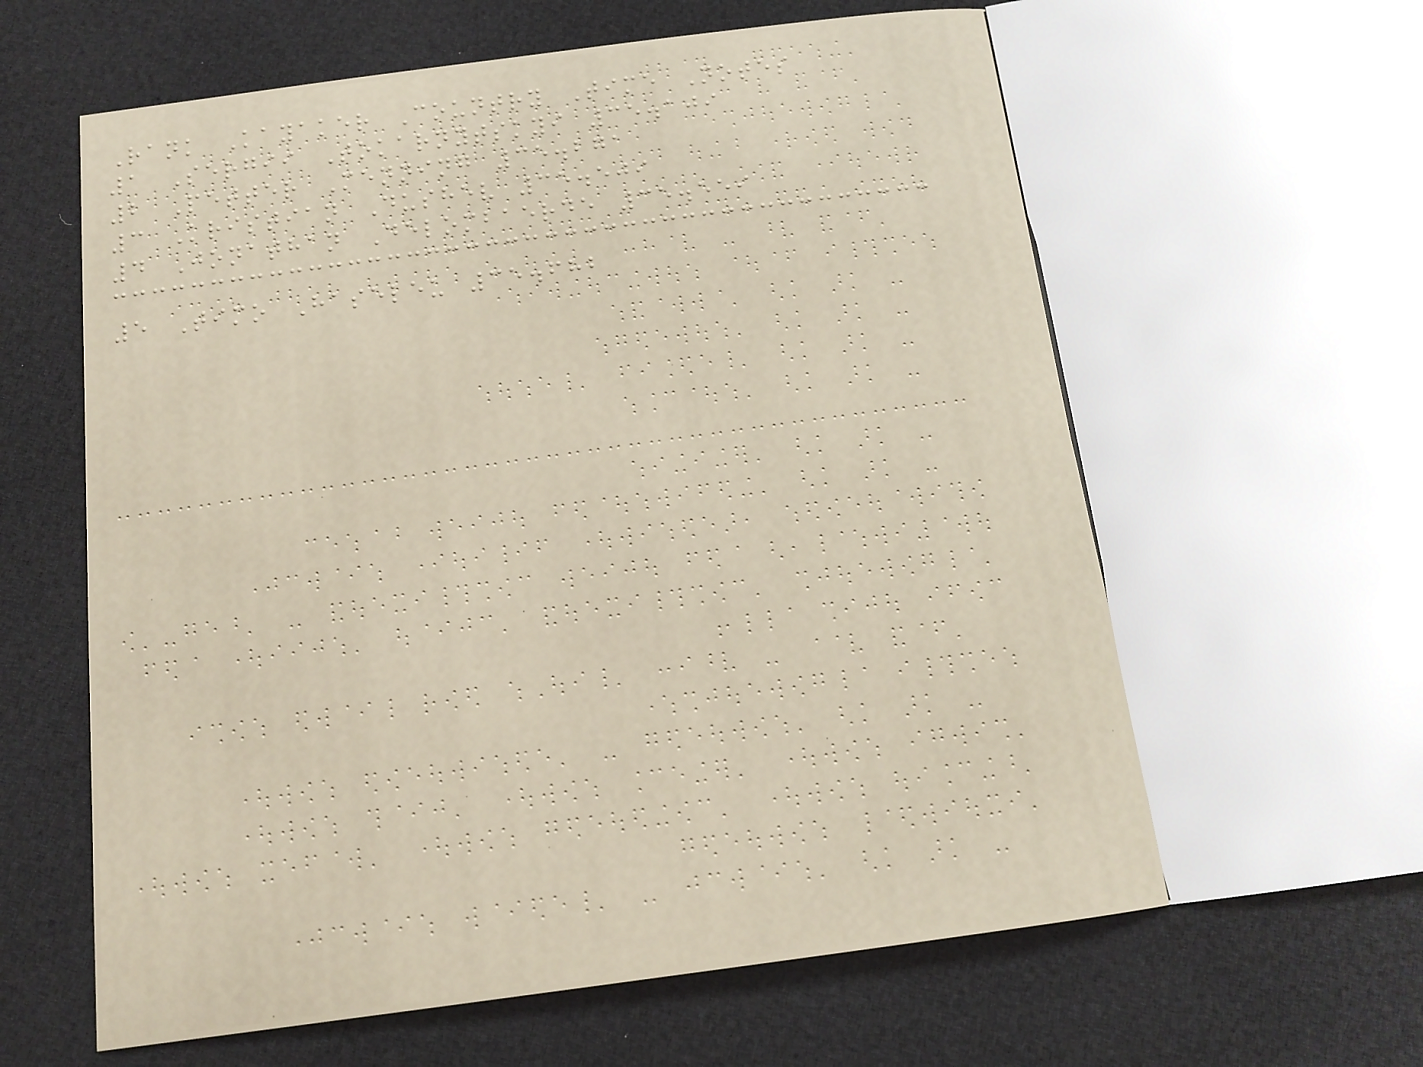Rank Kayaker Country Time Notes
1 Sergii Tokarnytskyi 35.109
2 Petter Menning 35.271
3 Kristian Dushev 35.509
4 Jonathan Delombaerde 35.559
5 Timo Haseleu 35.682
